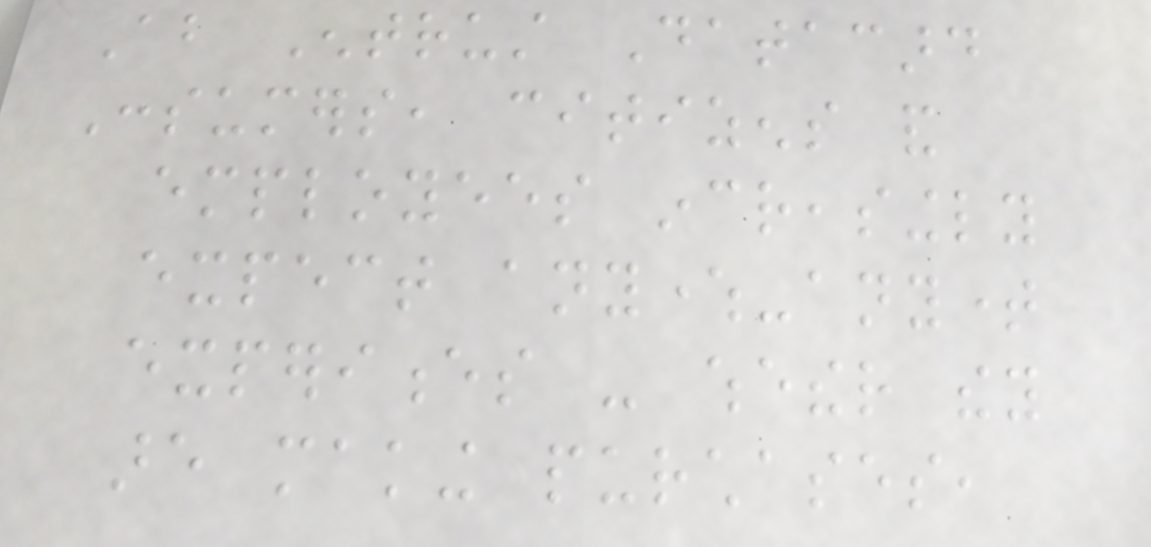About Entrust Datacard
Consumers, citizens and
employees increasingly
expect anywhere-anytime
experiences - whether they
are making purchases,
